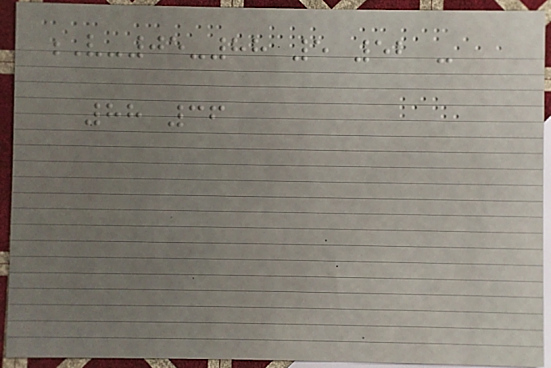V-05-88 5 52 -
88 36
